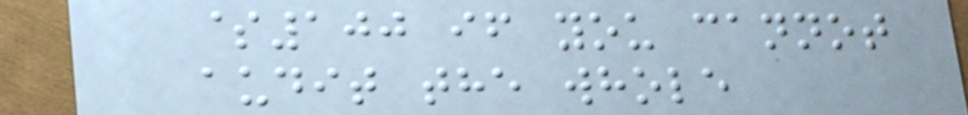$100 if you cannot
audit the whole
